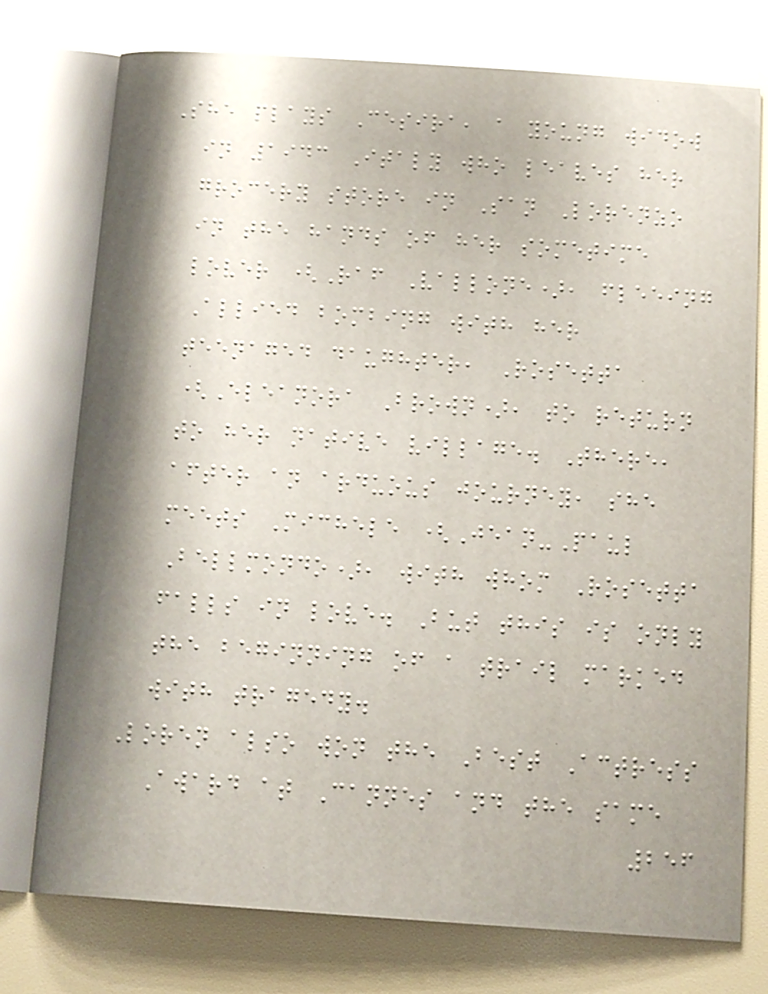She plays Cesira, a young widow
in 1943 Italy who leaves her
grocery store in San Lorenzo
in the hands of her sometime
lover (Raf Vallone), fleeing
Allied bombing with her
teenaged daughter, Rosetta
(Eleanora Brown), to return
to her native village. There,
after an arduous journey, she
meets Michele (Jean-Paul
Bellmondo), with whom Rosetta
falls in love. But this is only
the beginning of a trail marked
with tragedy.
Loren also won the Best Actress
Award at Cannes and the same
256
